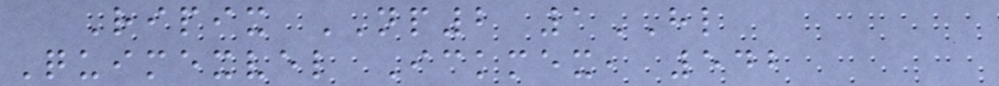Ripix NP2 1HL
Quimexvel Ickmex, 542
